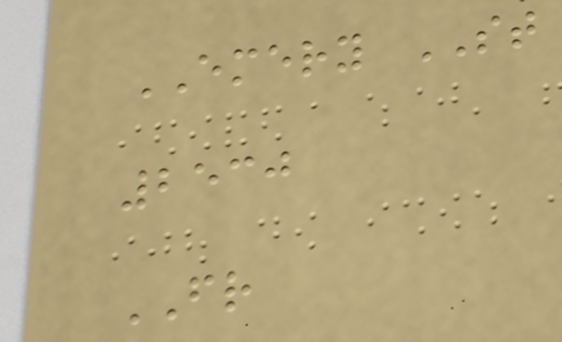EMERY ST
2530
FR
